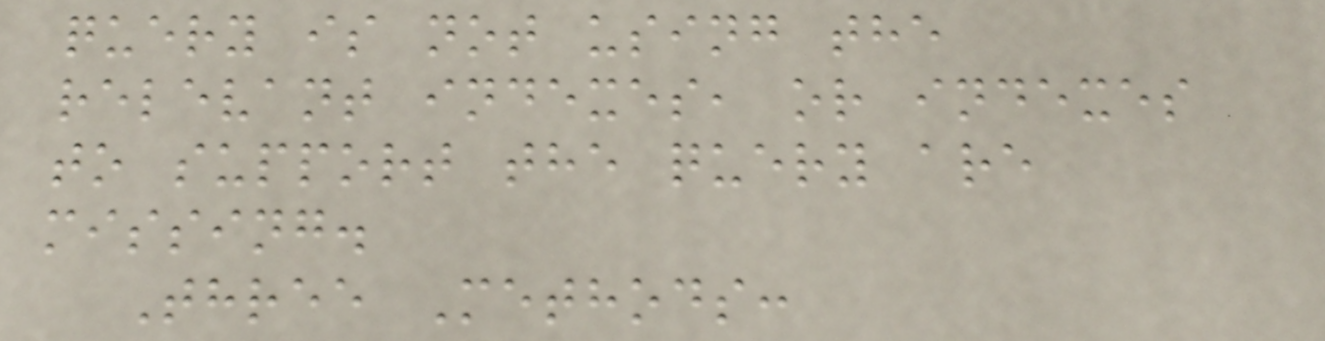query is not using the
relevant indexes, or indexes
to support the query are
missing.
Three Methods:
